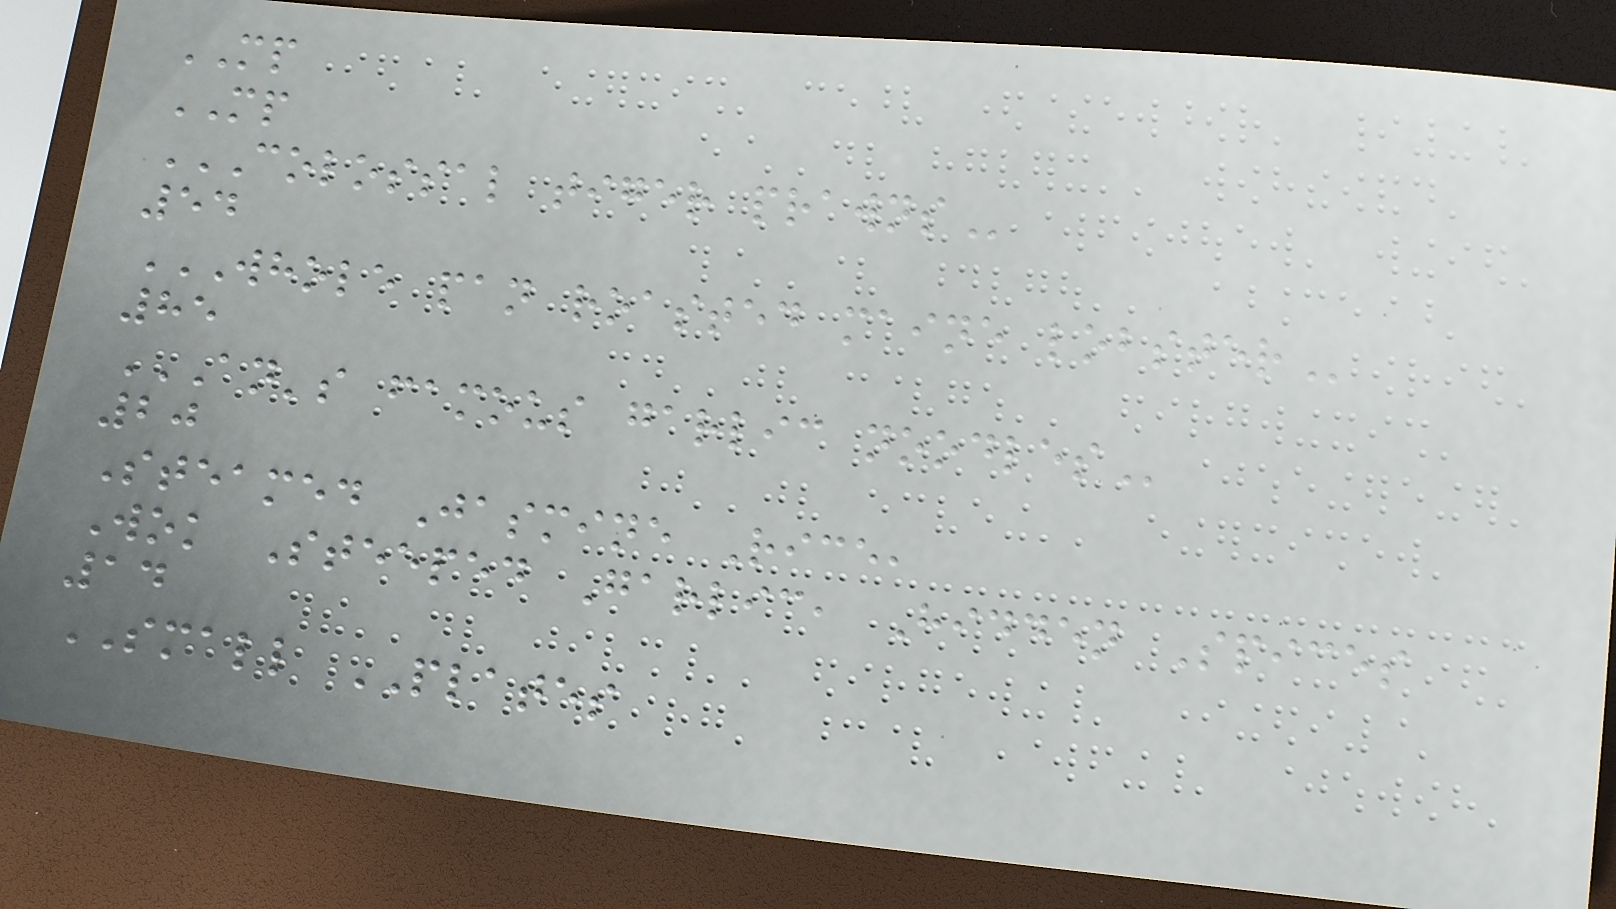MP
MP
COLOSSAL TIGER PRAWNS
54
WHOLE PAN ROASTED MAINE LOBSTER
85
AN'S FAMOUS GARLIC NOODLES
20
Steamed Jasmine Rice,
Wok Steeped Garlic, Hidden Spices
14
SMALL PLATES
